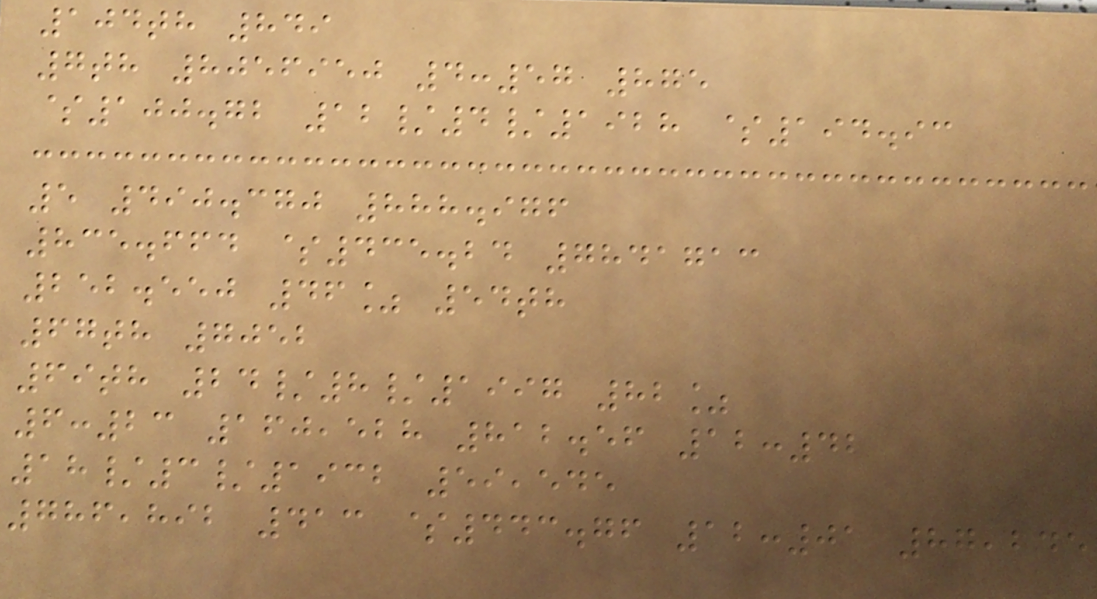104th 849
7th 8056950 4:57 875
$100.72 12/4/1928 $194.93
5 490.370 888.976
835.664 $435.24 7841713
252.550 46% 54th
67th 7052
69th 24/8/1997 82%
6:23 160,528 812.56 12:42
18/3/1932 59,545
786,892 413 $443.76 12:01 87,245
